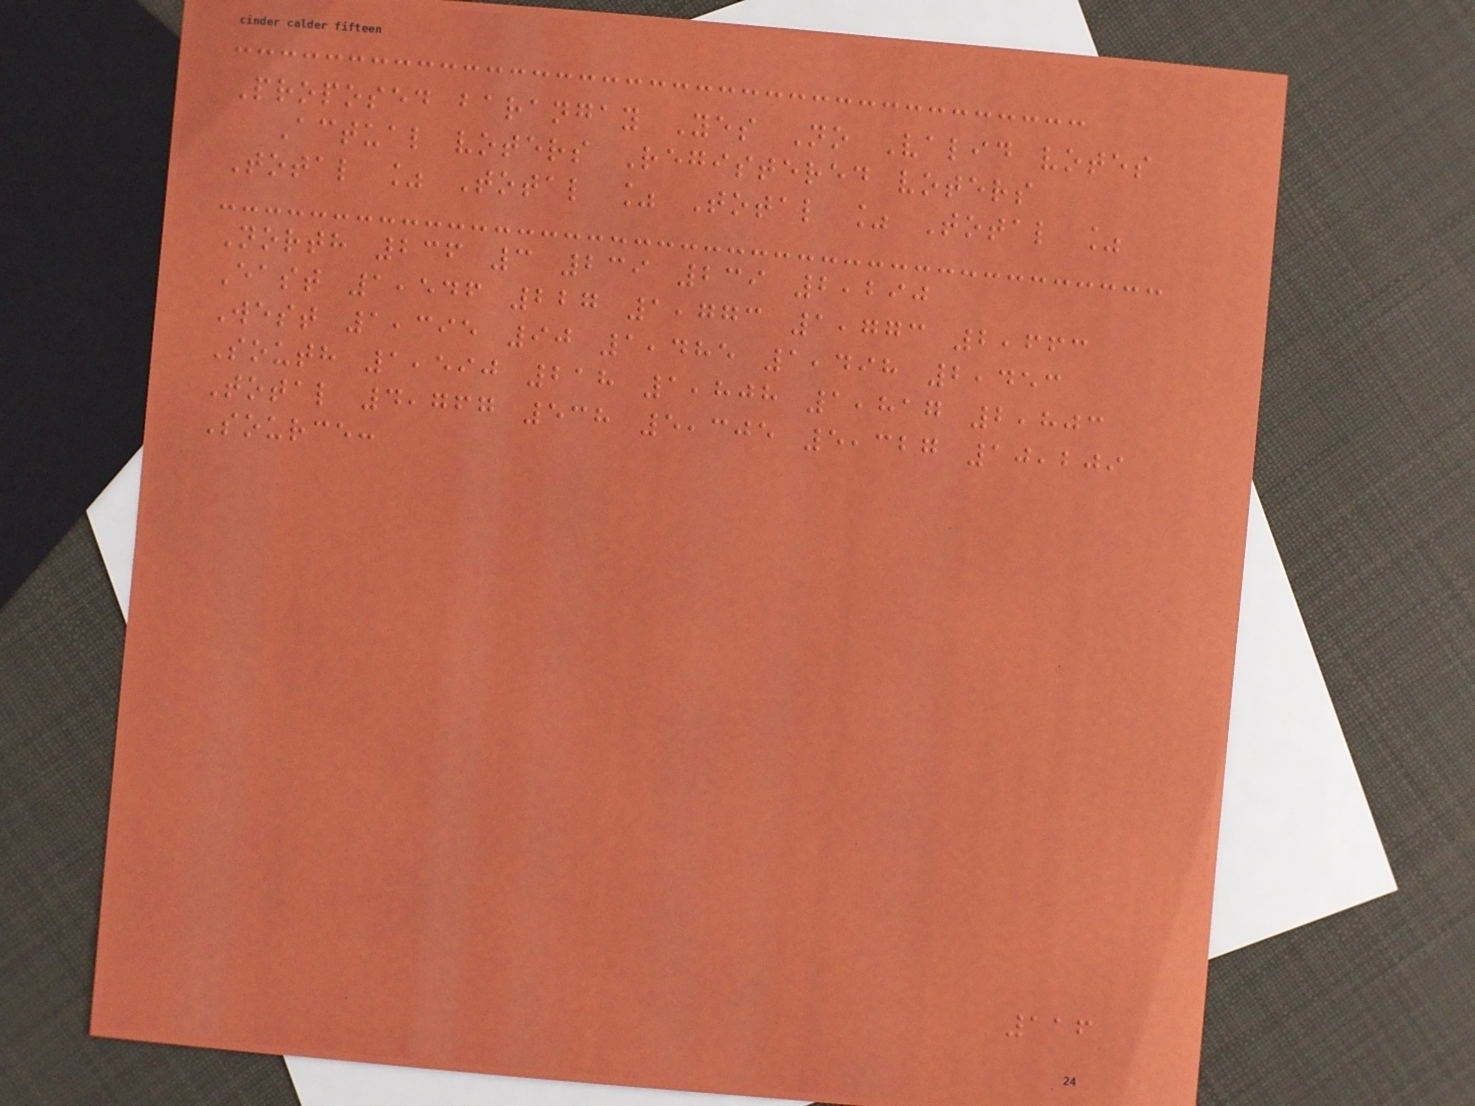Proposed barangay Yes No Valid votes
Actual voters Registered voters
Total % Total % Total % Total %
North 236 3 239 239 2,290
East 1,546 227 1,773 1,773 2,663
West 1,395 90 1,485 1,498 2,453
South 1,590 218 1,808 1,817 2,803
Total 4,767 538 5,305 5,327 10,209
Source:
116
